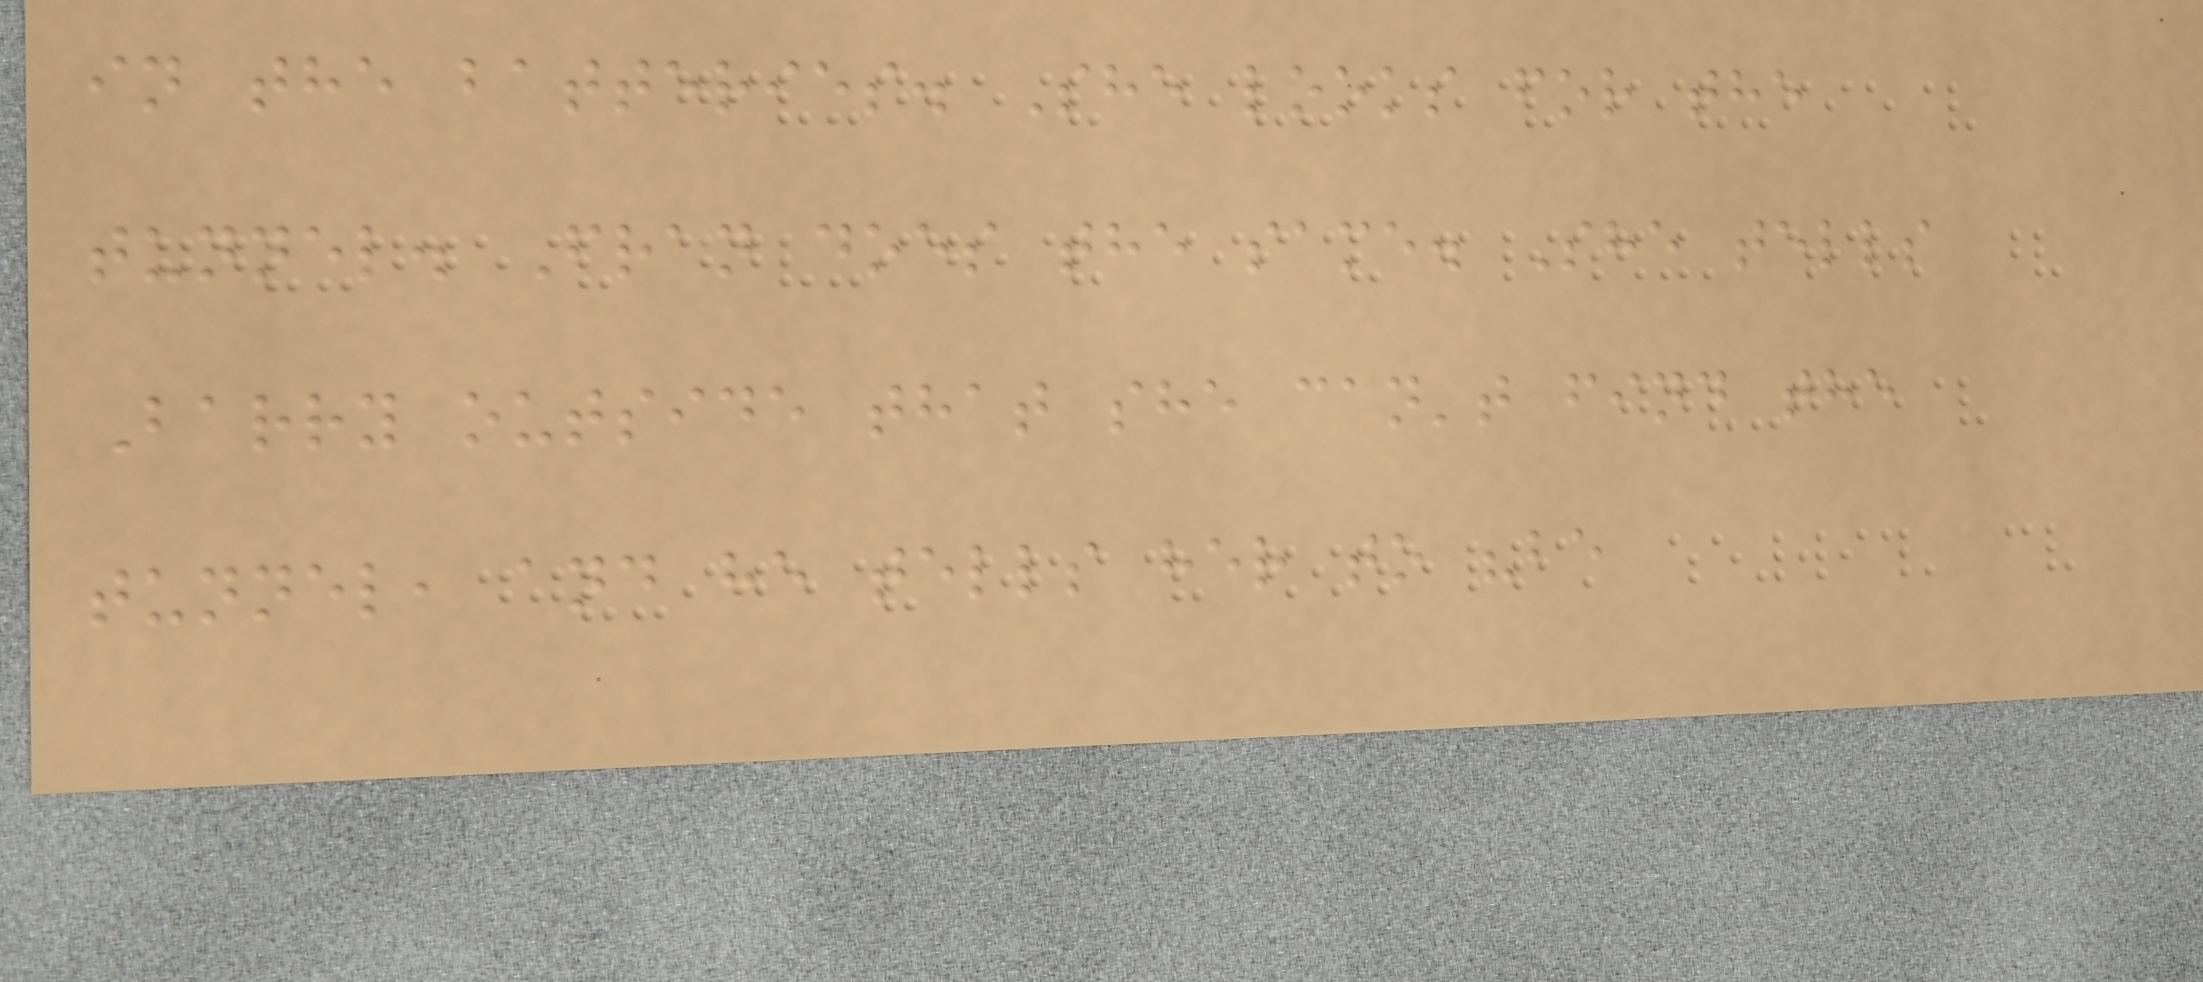in the batteries. She looks for the
tunnel. Fran does the same. She tells
Barry outside that she can't find the
tunnel, and he tells her to "be
